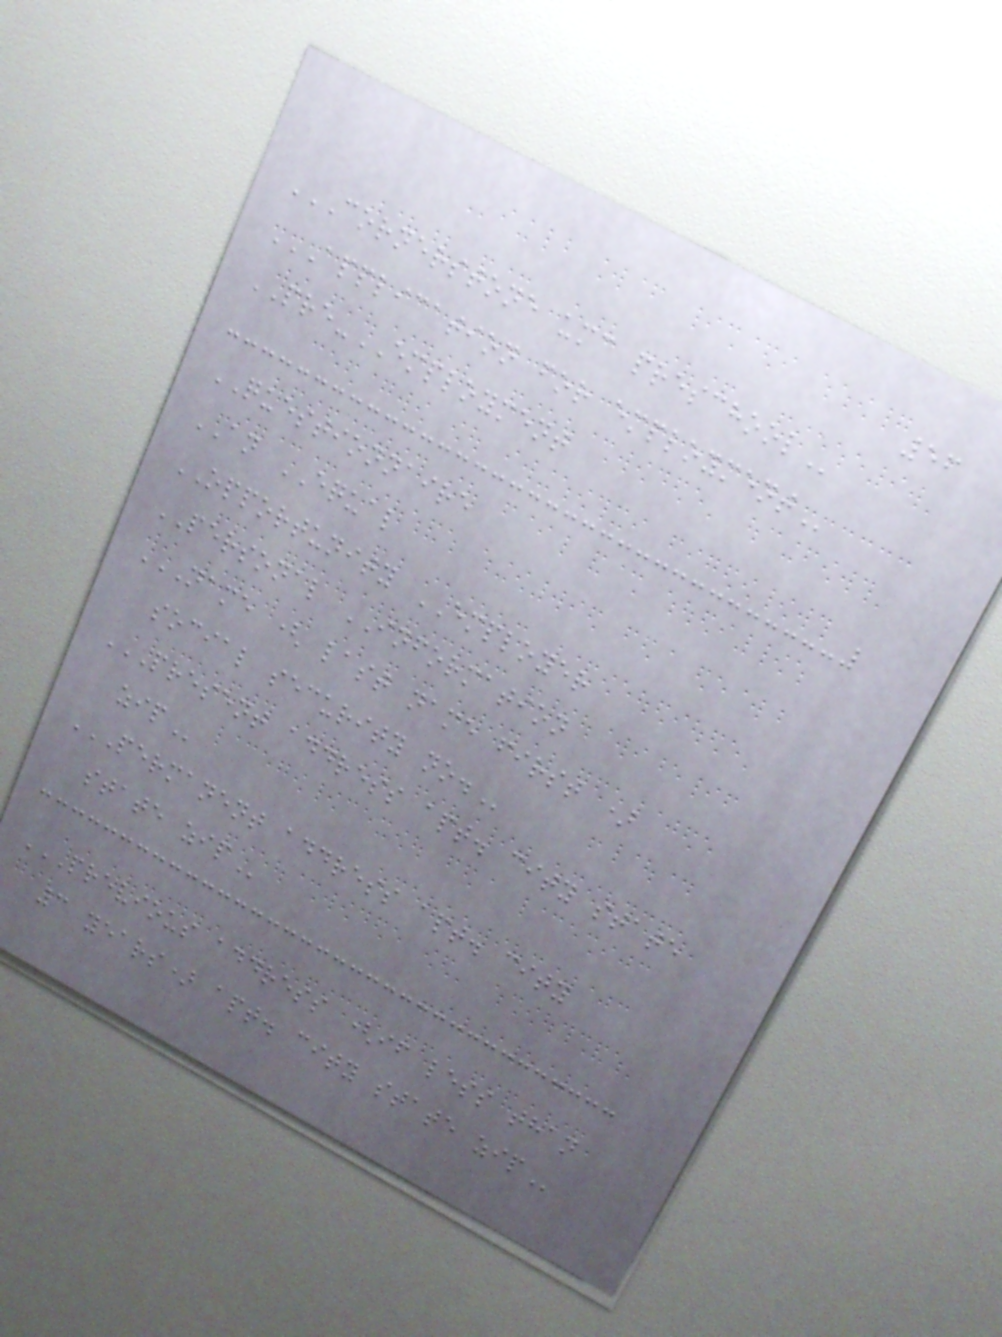56
CORNERSTONE UMC PRESCHOOL
APPLICATION FOR EMPLOYMENT
PRE-EMPLOYMENT
QUESTIONNAIRE
AN EQUAL
OPPORTUNITY EMPLOYER
PERSONAL INFORMATION
NAME ( LAST NAME FIRST )
SOCIAL SECURITY NO.
PRESENT ADDRESS APT. CITY STATE
ZIP
PERMANENT ADDRESS APT. CITY
STATE ZIP
PREVIOUS ADDRESS (IF LESS THAN
3 YEARS) APT. CITY STATE ZIP
